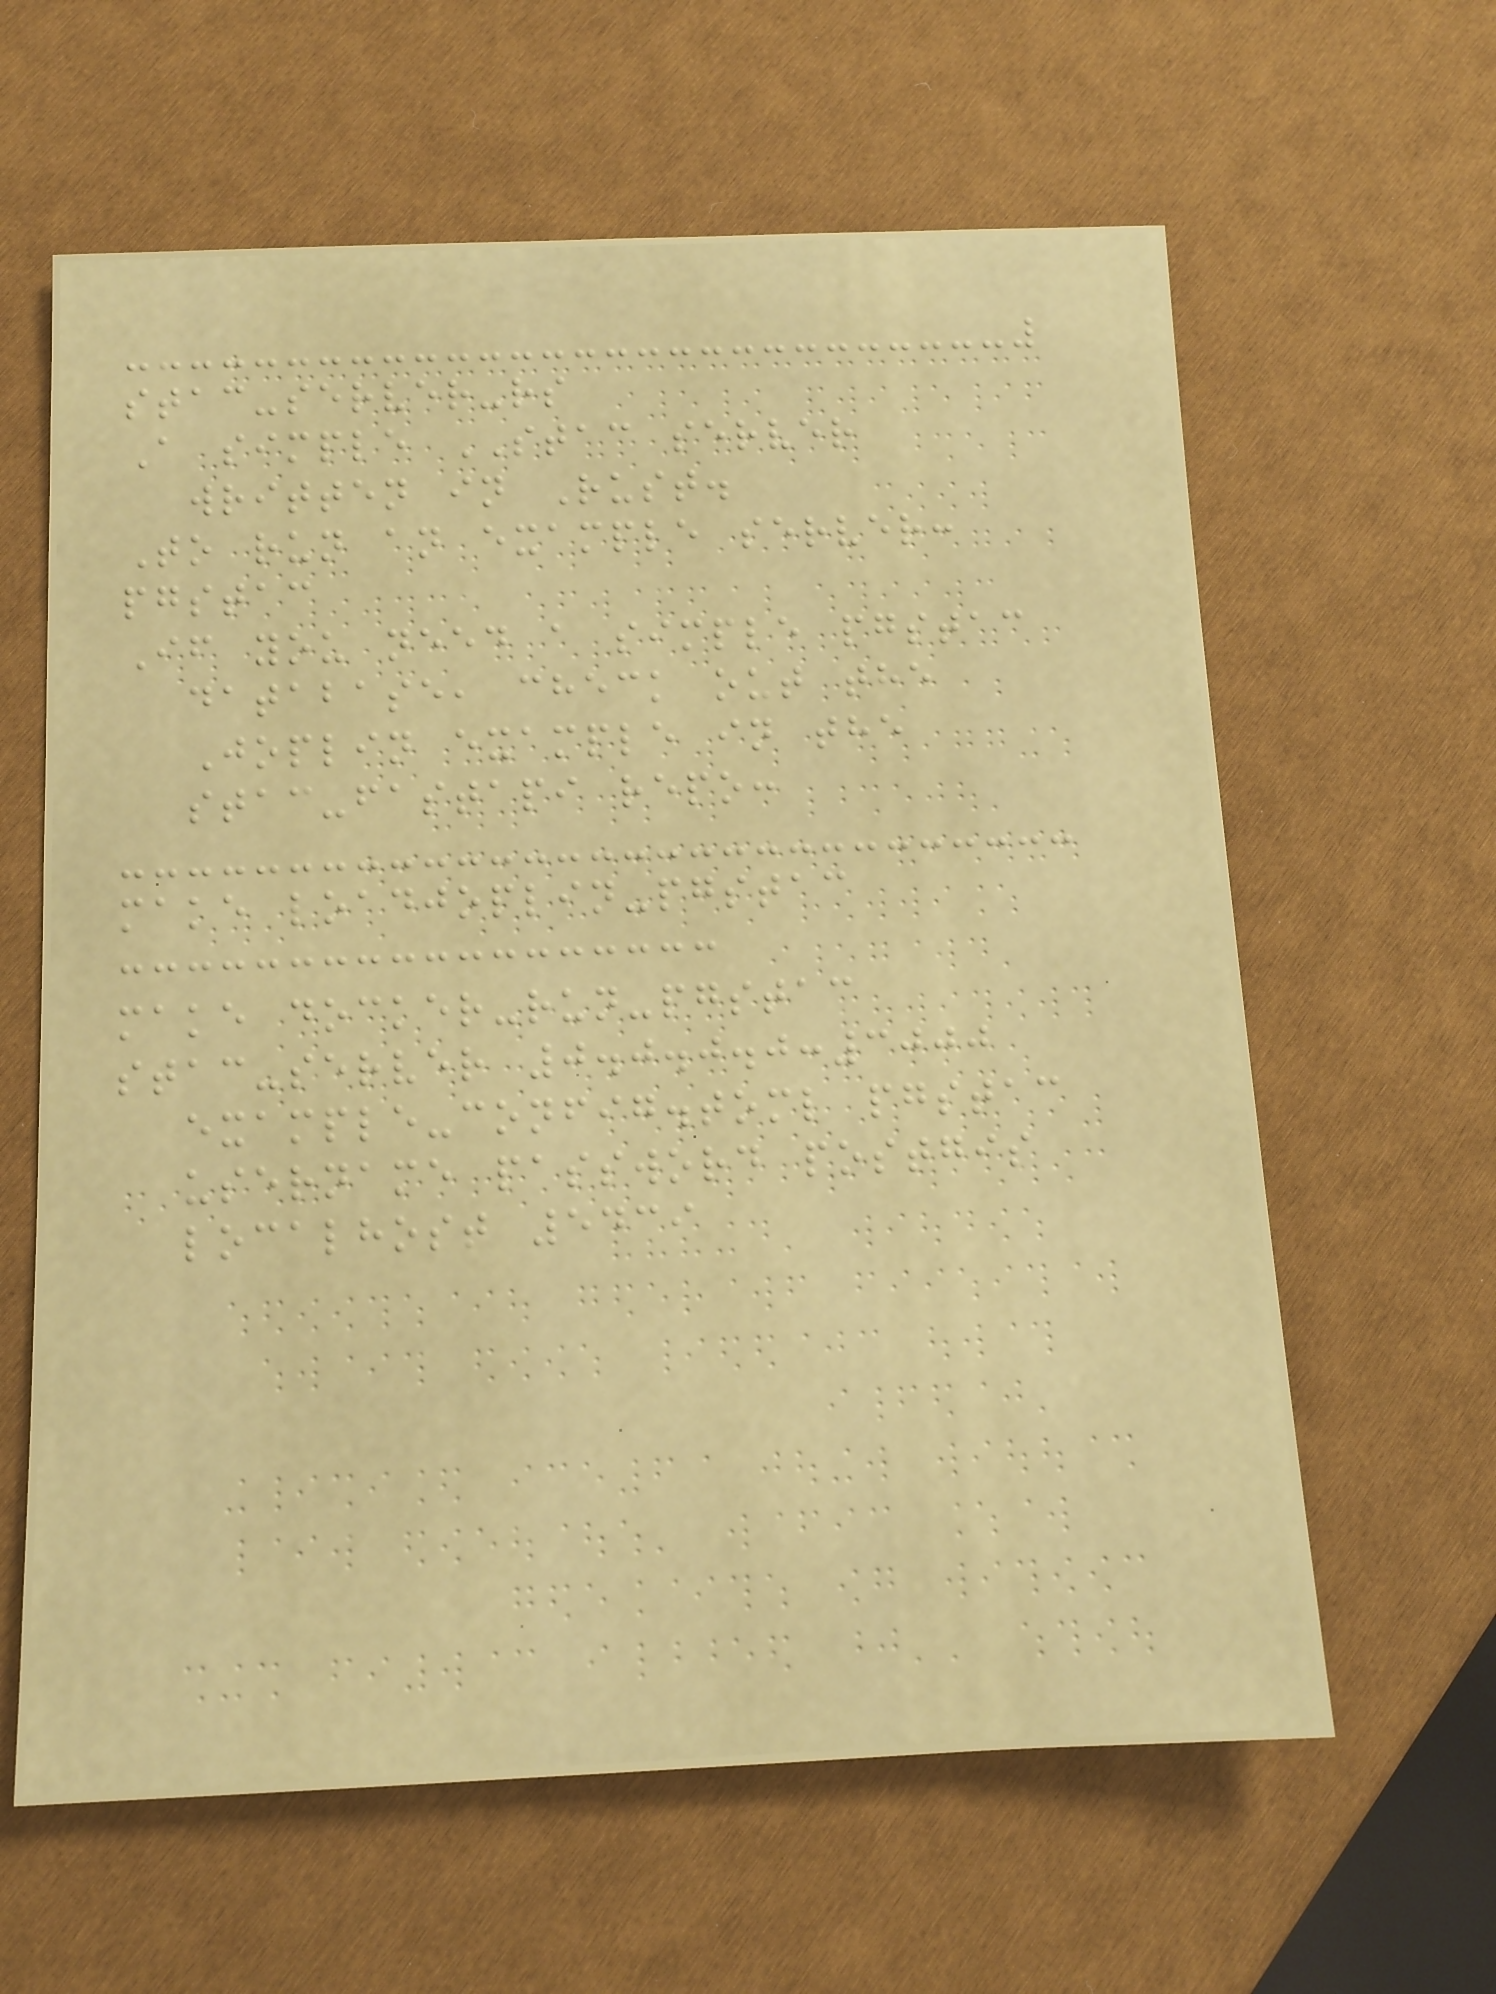stac-server-rs
A simple STAC server
written in Rust.
To run an example server:
pgstac
If you need a simple pgstac
database, check out the
Joplin example in the
stac-fastapi repo:
make loadjoplin-pgstac
make docker-run-pgstac
stac-server 0.0.0.0:3000
example-config.toml pgstac
username password postgis
localhost 5439
